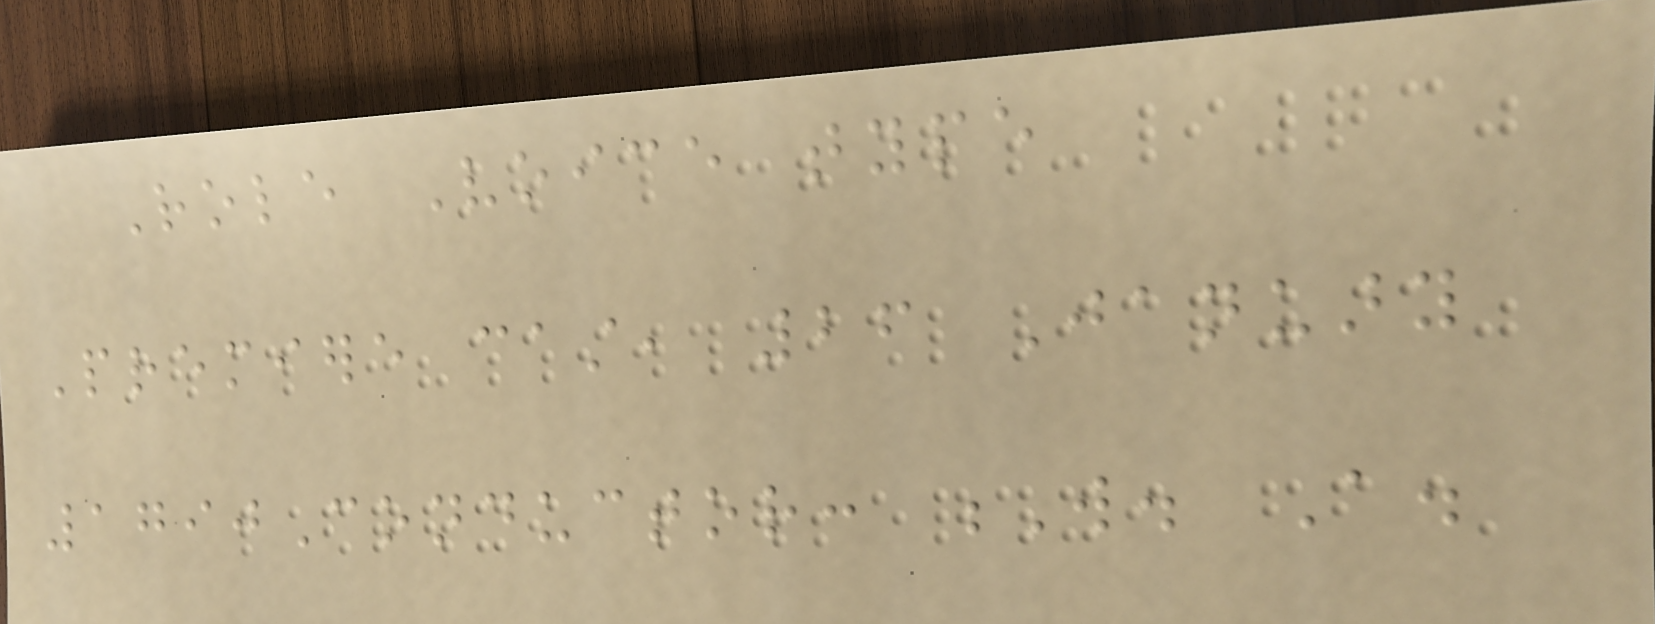Role Voice type
Premiere cast, 26 January
1790Conductor: W. A.
